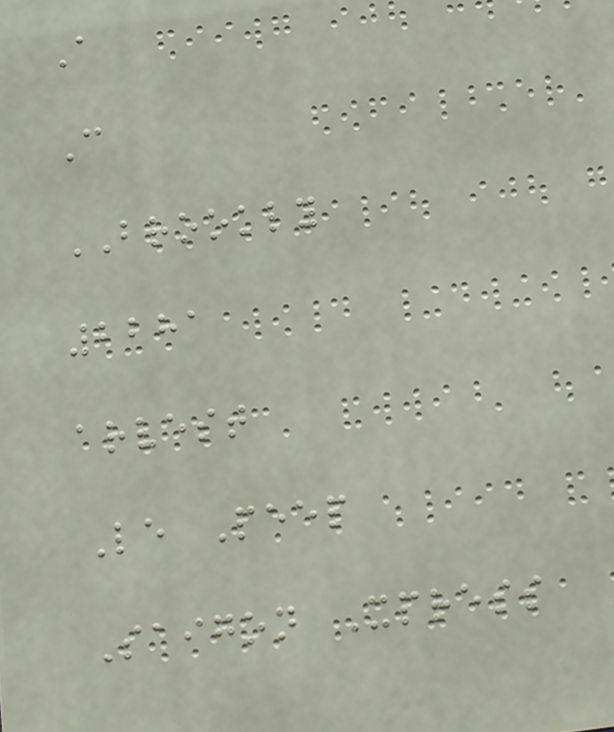A
C
BROOKLY
2281
arvest
Le Peep
Saigon Xpress
